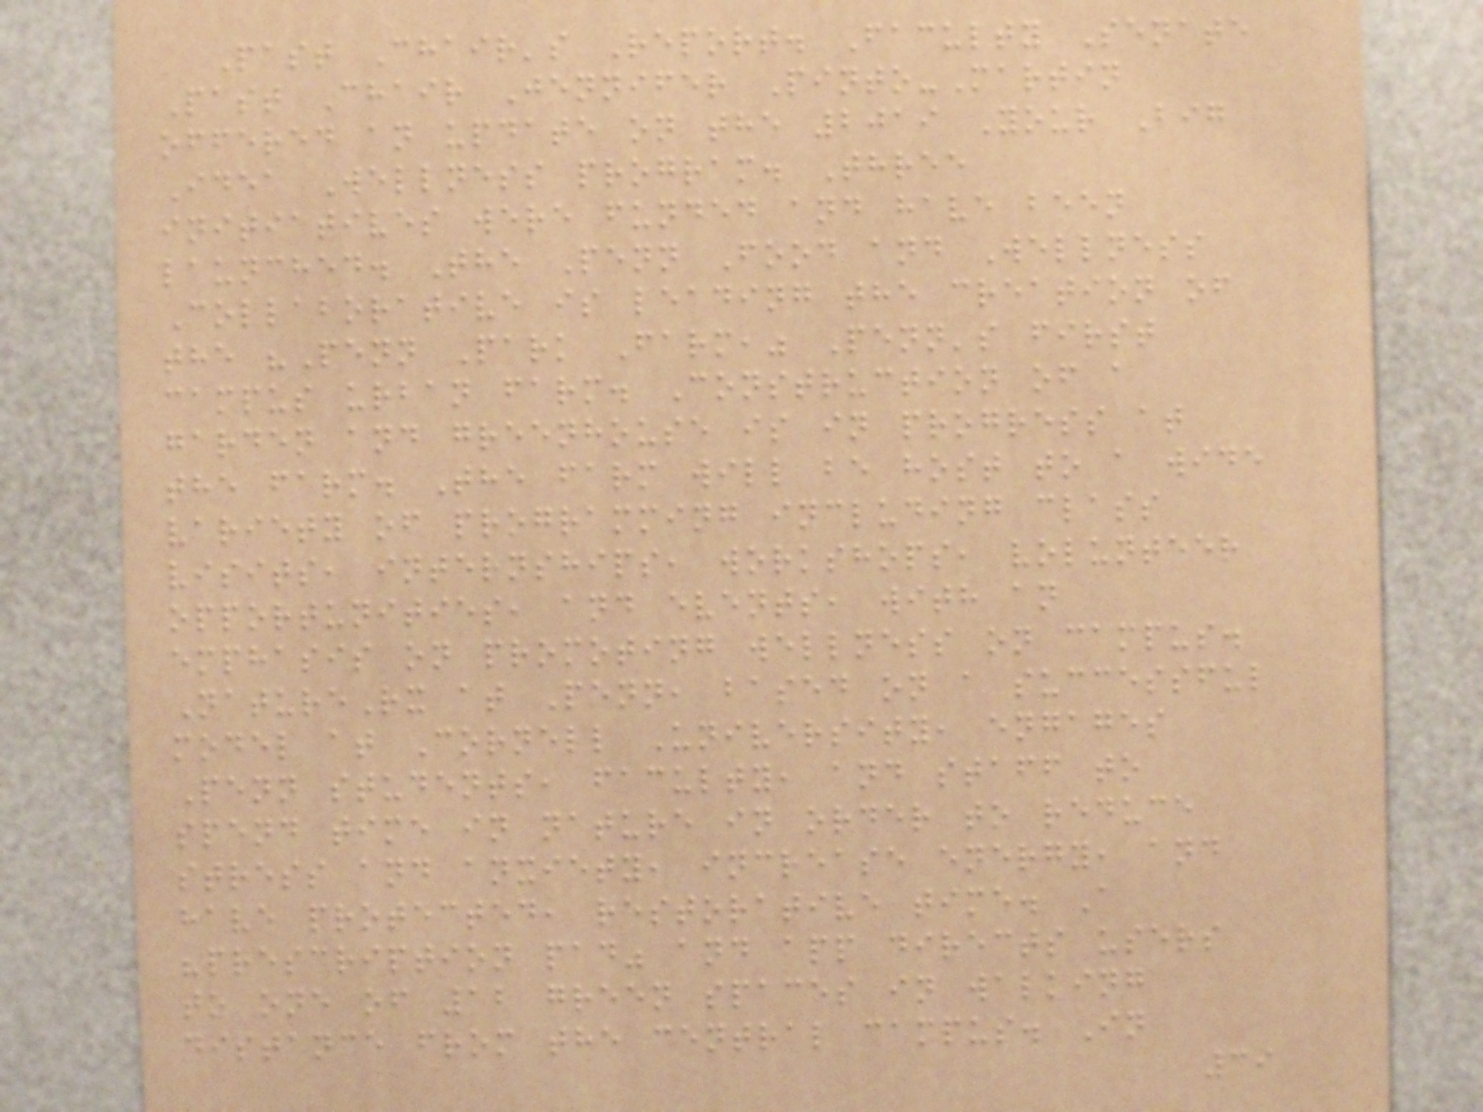Past Chair's Report. Faculty Senate
Past Chair Jennifer Pinto-Martin
offered an update on the 2019 Your Big
Idea Wellness program. Three
initiatives were funded and have been
launched. The Penn Food and Wellness
Collaborative is leading the creation of
the "Penn Park Farm," Penn's first
campus urban farm. Construction of a
garden and greenhouse is in progress at
the farm. The farm will be host to a wide
variety of programming including class
visits, internships, workshops, volunteer
opportunities, and events, with an
emphasis on promoting wellness on campus.
NatureRx at Penn, based on a successful
model at Cornell University, engages
Penn students, faculty, and staff to
spend time in nature in order to reduce
stress and anxiety, increase energy, and
have protected, restorative time. A
"prescription pad" and app directs users
to one of 12 green spaces in walking
distance from the central campus. In
39
